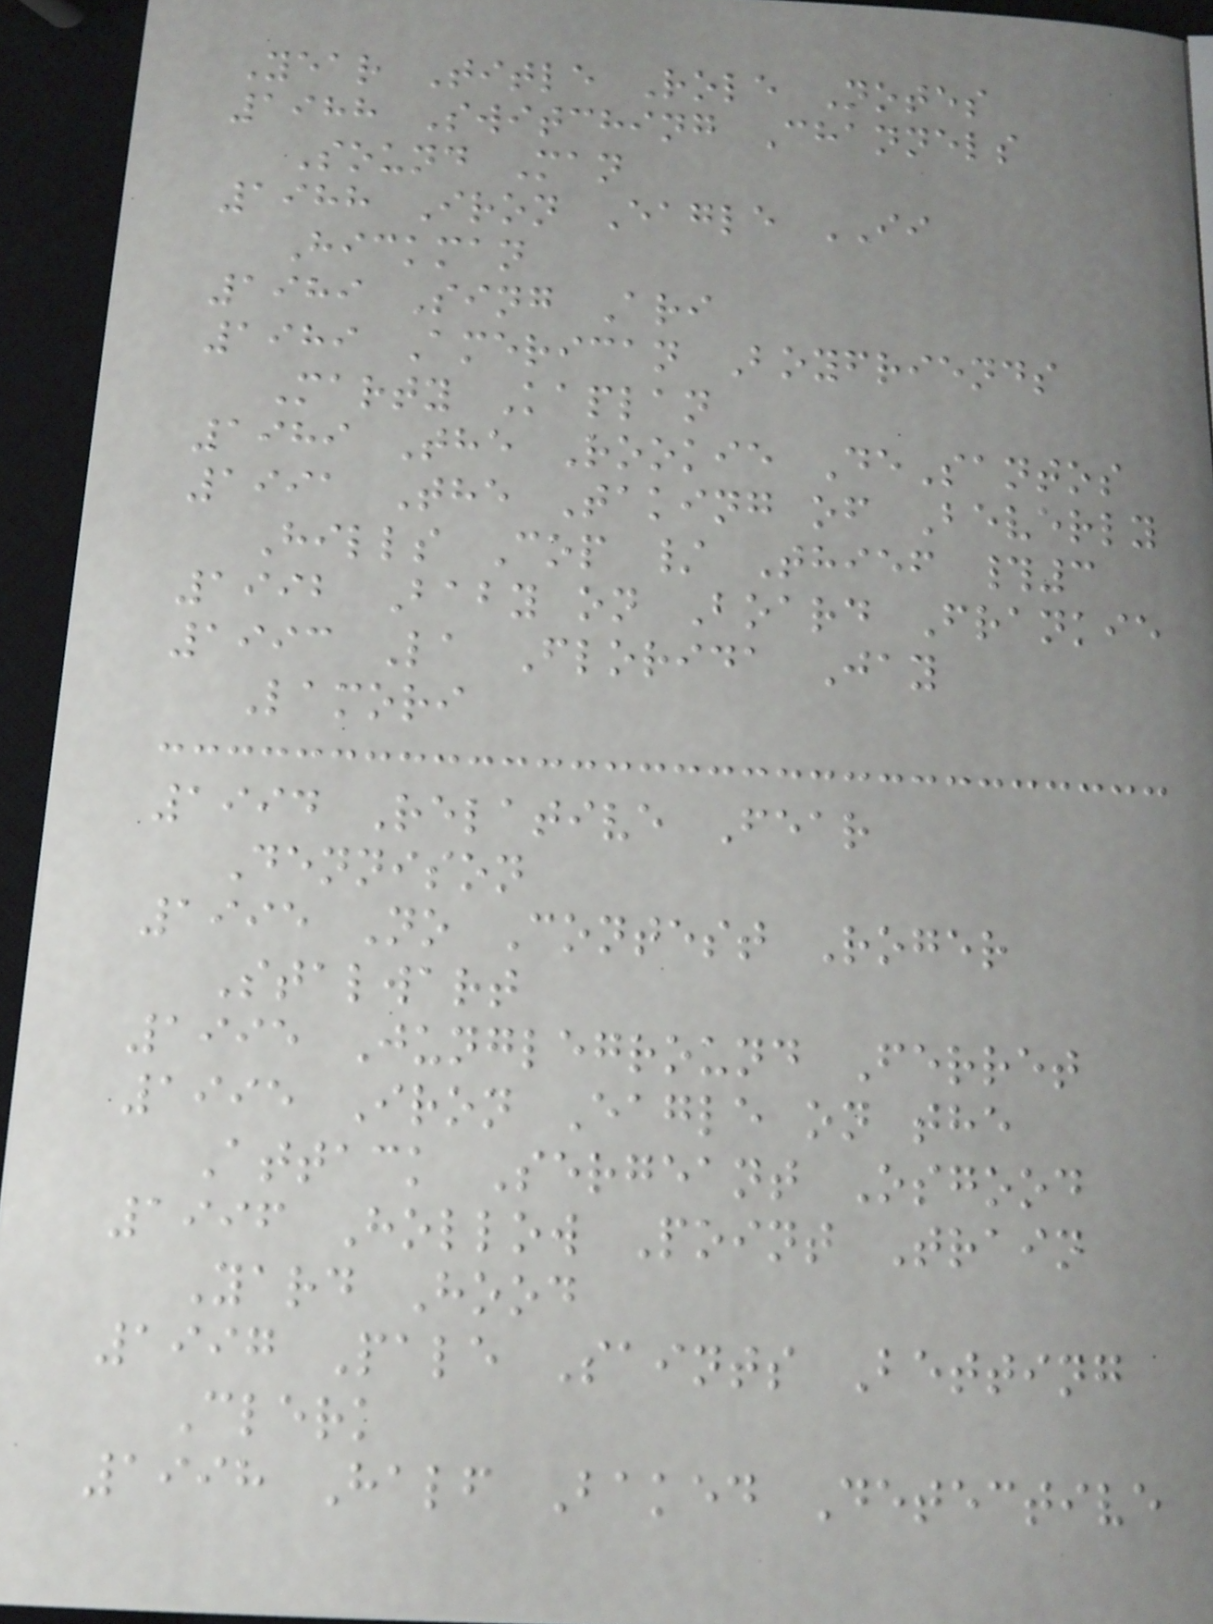Year Title Role Notes
1988 Switching Channels
Sound Man
1988 Iron Eagle II
Hickman
1989 Sing Ari
1989 American Boyfriends
Marty Kaplan
1989 The Rookie DeSantos
1991 The Taking of Beverly
Hills Cop / Thief #3
1992 Baby on Board Frankie
1993 La Florida Jay
Lamori
1994 Relative Fear
Dennison
1995 No Contest Roger
Stalwart
1995 Jungleground Ferret
1995 Iron Eagle on the
Attack Sergeant Osgood
1996 Hollow Point Train
Yard Hood
1997 Pale Saints Betting
Clerk
1998 Half Baked Detective
